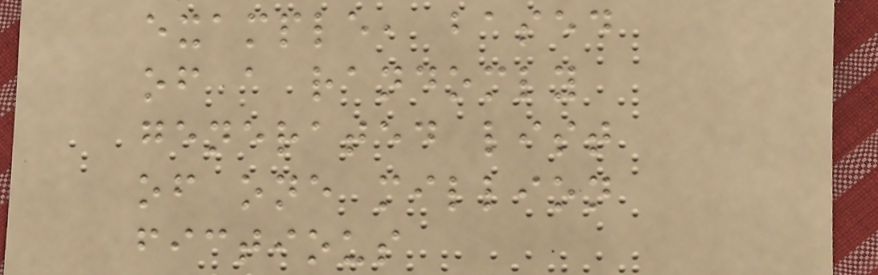example, based
of a randomly
generated list
of one million
fictious
